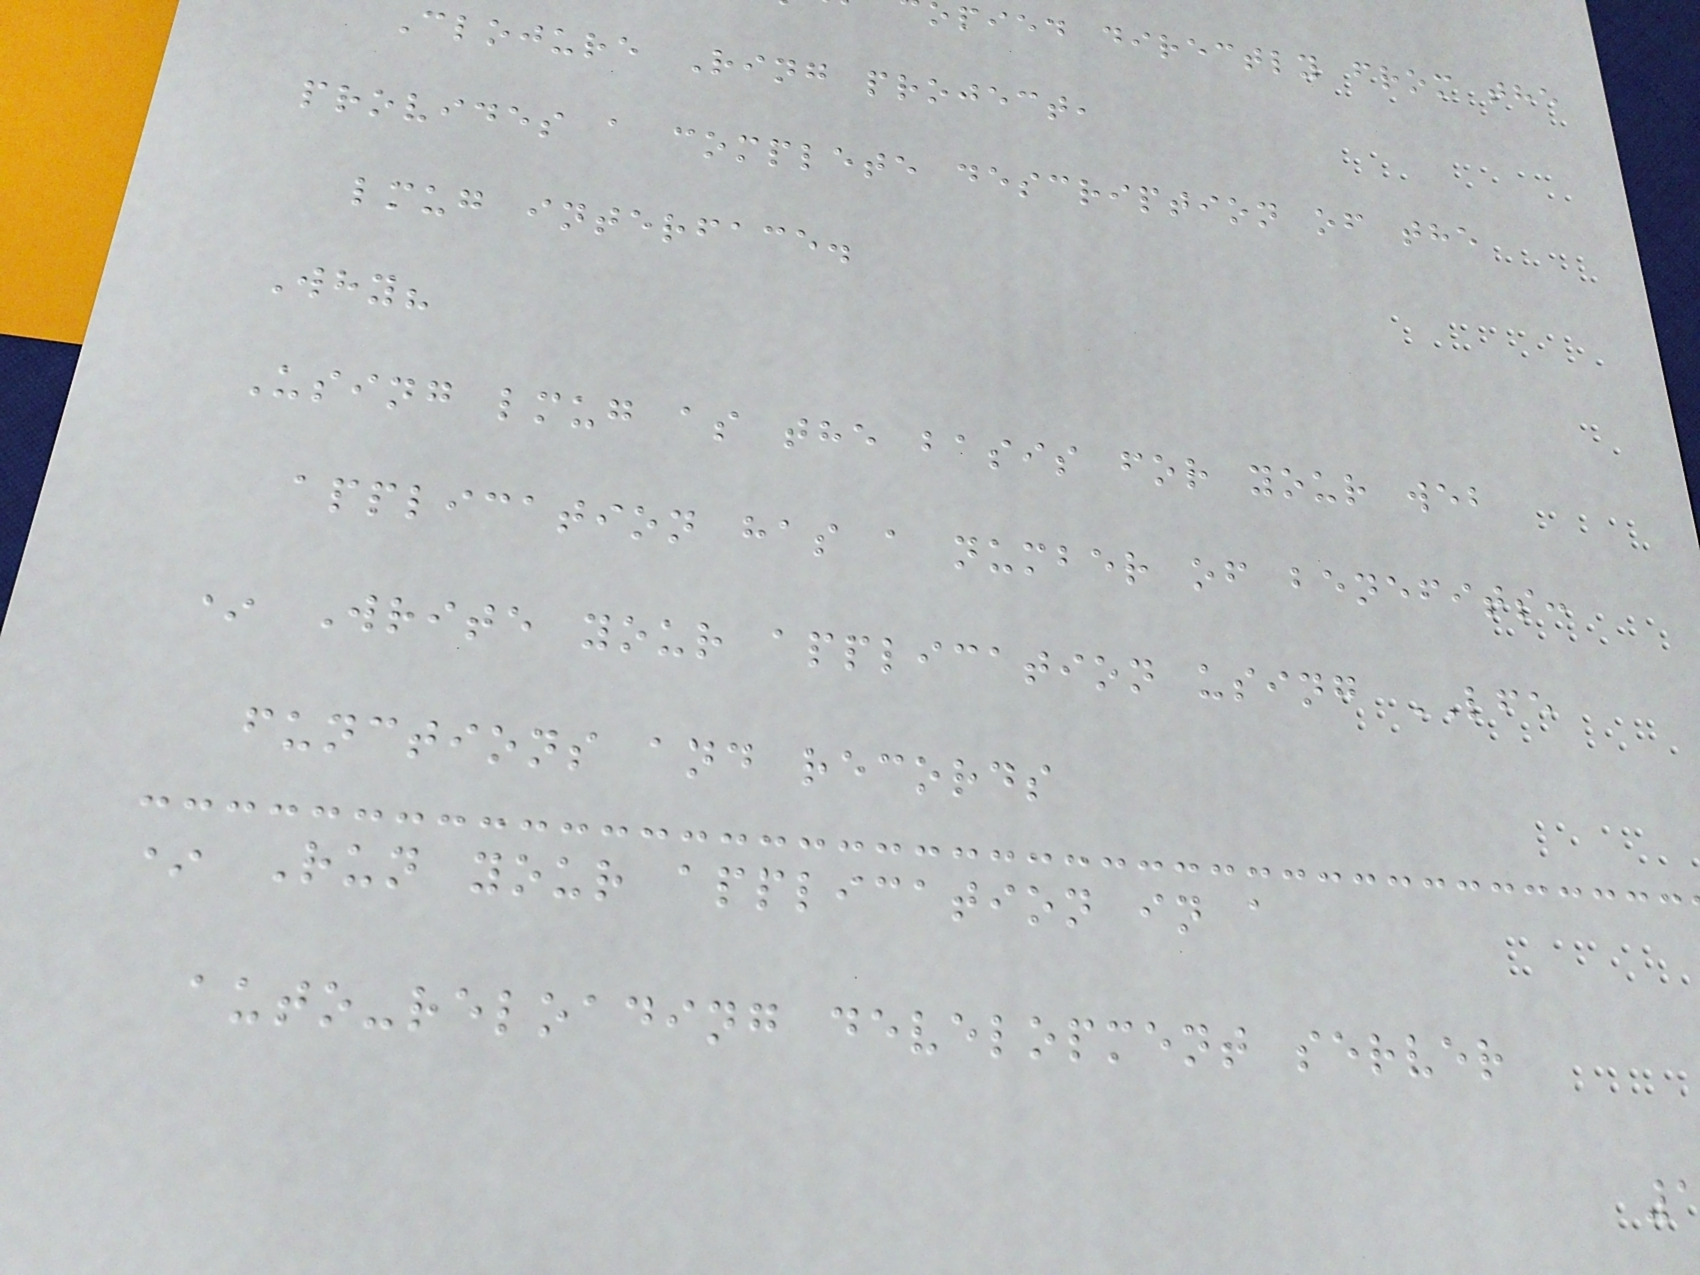opied directly from the
Clojure Ring project,
provides a complete description of the
lmug interface.
Why?
Using lmug as the basis for your web
application has a number of benefits:
* Write your application using LFE
functions and records
* Run your application in a
auto-reloading development server
